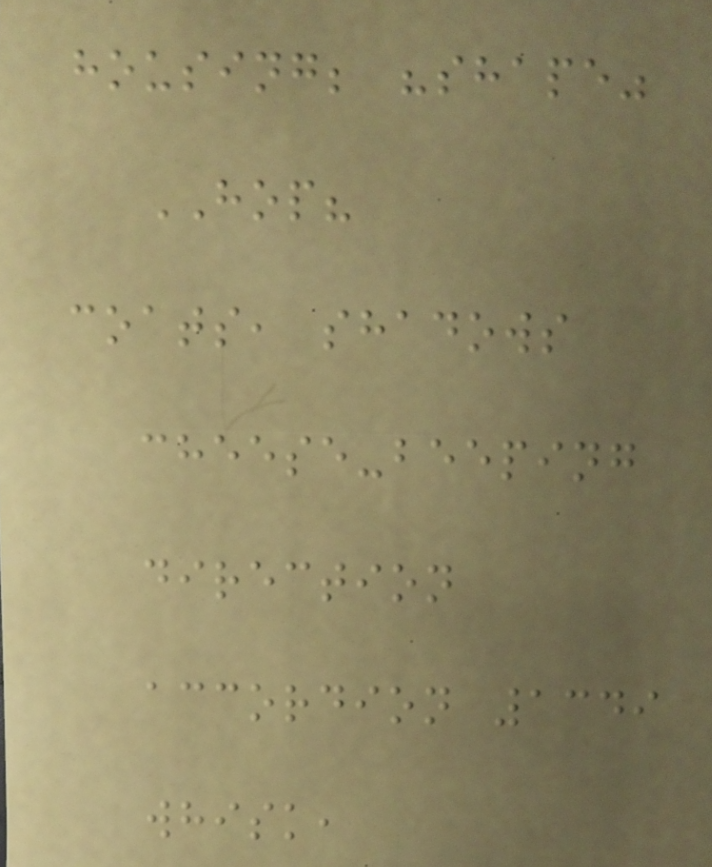housing; "shape"
HOP?
coats, shadows
cheese-beeping
direction
accordion 1349
whisk,
